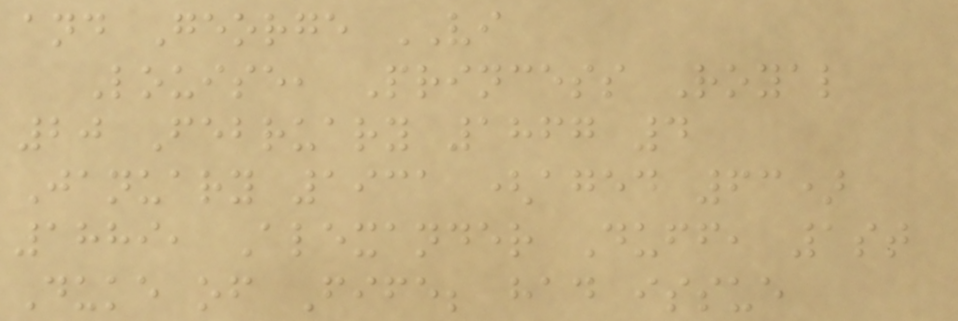and George VI
Louise, Princess Royal
20 February 1867 4
January 1931 (aged 63)
1889, Alexander Duff, 1st
Duke of Fife; had issue
